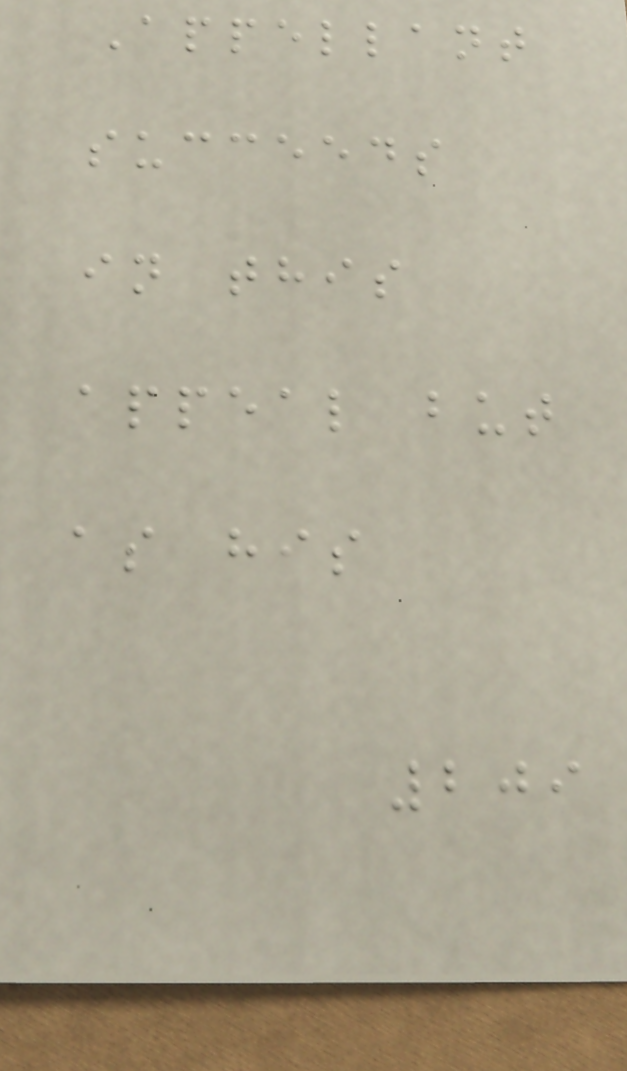Appellant
succeeds
in this
appeal but
as his
209
